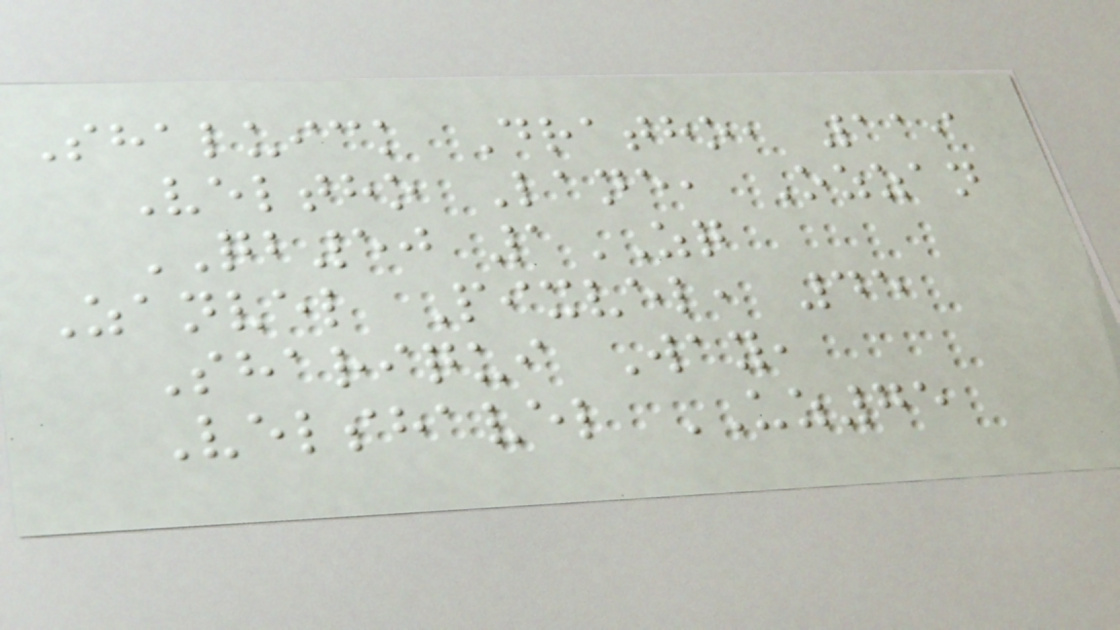Shaluick Dratho, 119
Veltho Lane, Ozzan
QB50 1ZQ
Zanvel Pixvel, 45
Shariqui Way,
Velshavel UZ75
